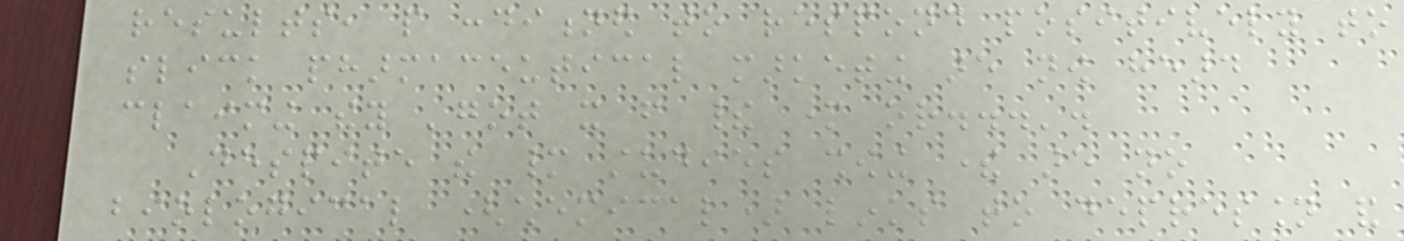results, people conditioned to respond positively to
slick pharmaceutical marketing are now heard
claiming they 'got it from their mother or...'.
Despite the many studies showing there are no
biological (chemical) links to depression and
